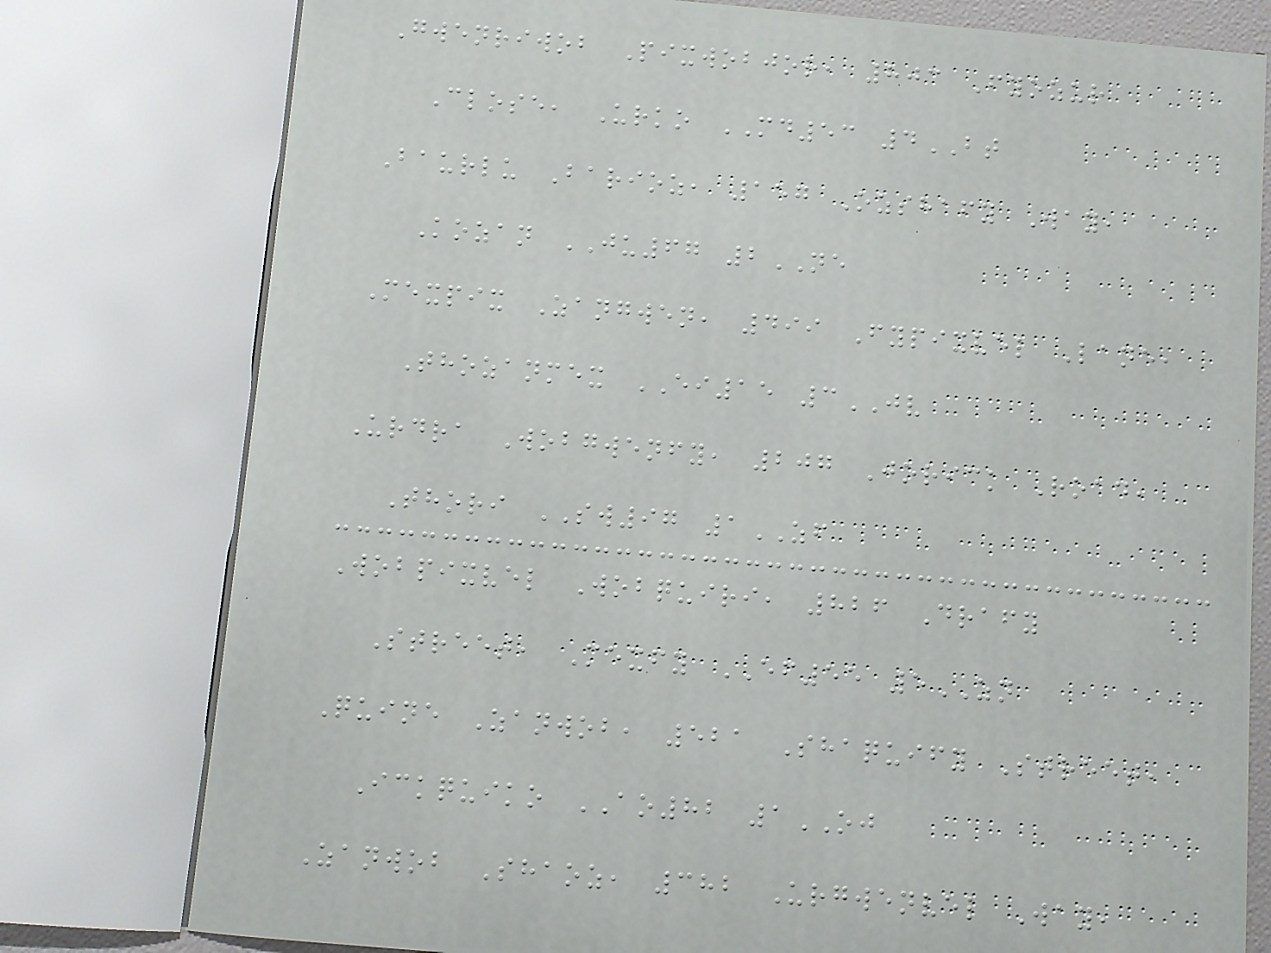Gwenriwob Pixwobjor, 803 Fyozur
Close, Urko MD53 4BT
Baurlu Barioz, 157 Ozshafy Way,
Kozan JU67 2NE
Mexpix Zangwen, 499 Fypixvel Lane,
Thozanmex EI15 3JV
Urdra Wobgwenfy, 207 Jorick Road,
Thori SW97 1ZF
Wobpixvel Wobquiri, 826 Drafy
Street, Mexfy EF55 5ZN
Quine Zanwob, 521 Shaquify Street,
Ickquiko AO82 1OJ
Zanwob Shaoz, 382 Urgwenvel Way,
